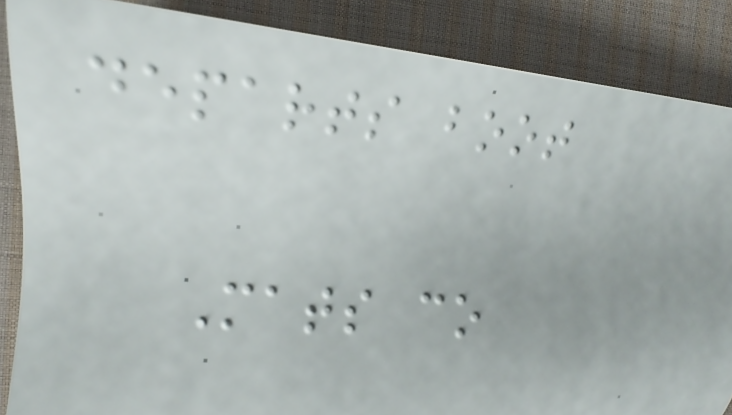departs boot
Mats co
